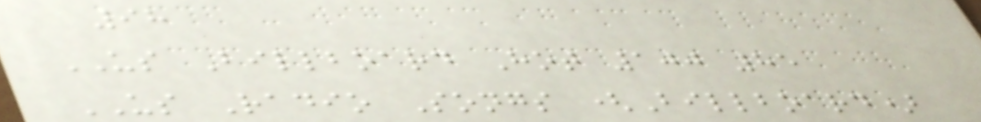98
US Billboard Hot 100 85
US Radio Songs (Billboard)
